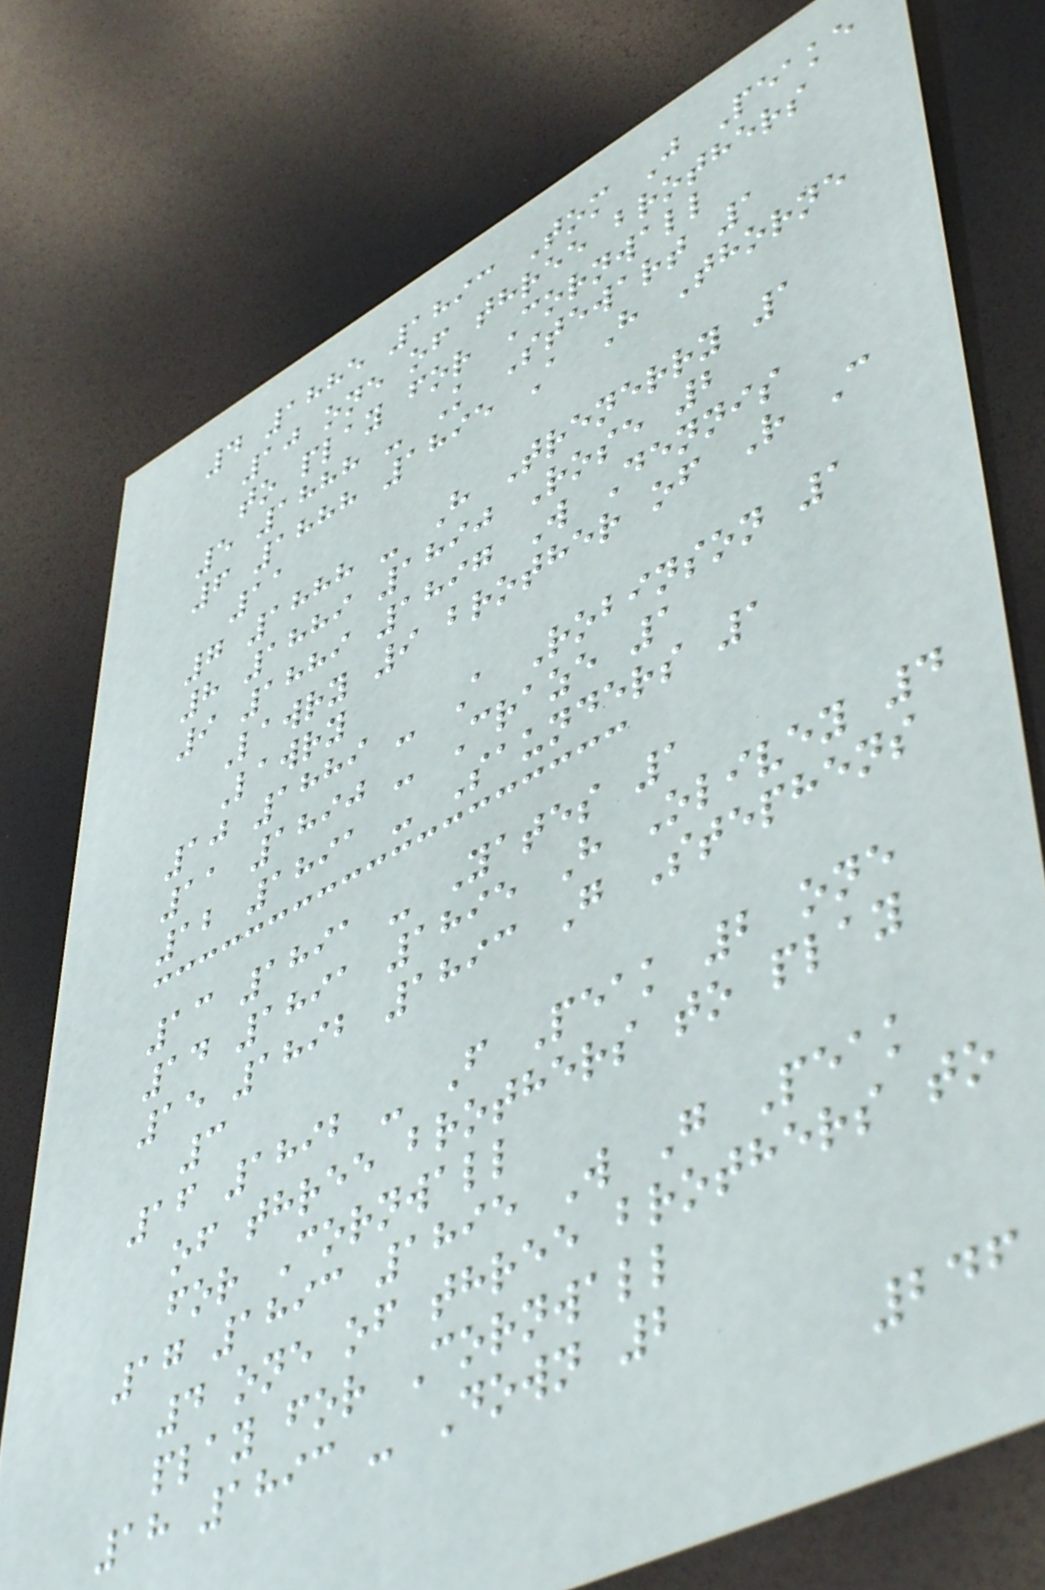4 1885 1893 Tom J Peake
10 one of three brothers
to play for Cornwall
5 1888 - K Stewart 1
6 1888 1895 A H Thorne
11
7 1888 - H Trenerry 1
8 1889 1890 Rose 2
9 1889 1897 W Dennis
Lawry 9 brother of R C
Lawry
10 1889 - A Robinson 1
11 1890 - Craze 1
12 1891 - Saunders 1
13 1891 - Yates 1
14 1891 1895 H Olivey 4
15 1892 1893 G Stephens
3
16 1892 - F Peak 2 one
of three brothers to play
for Cornwall
17 1893 1895 W G Peak
4 one of three brothers to
play for Cornwall
18 1893 - Down 2
246
